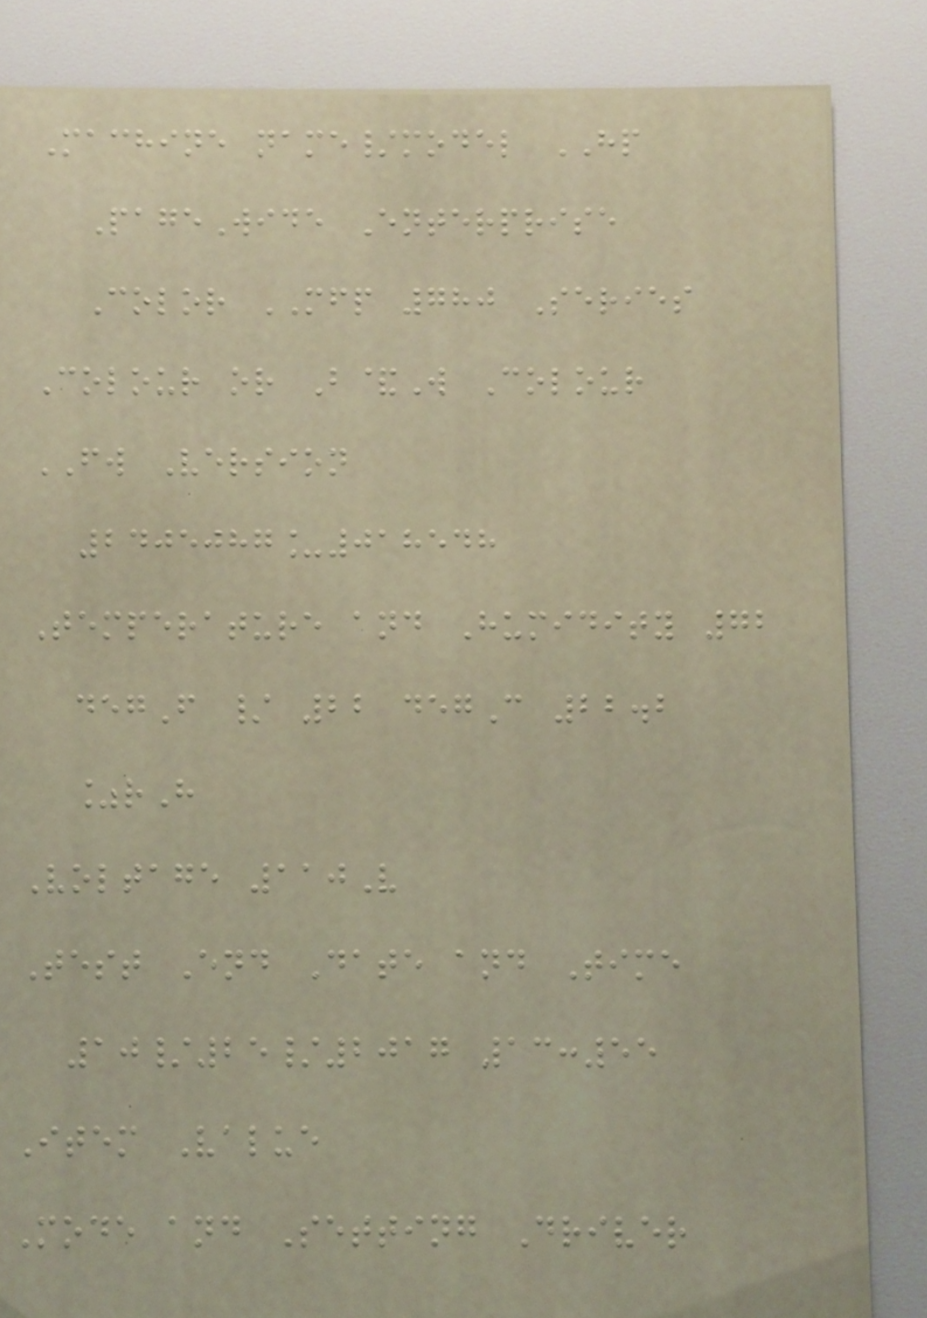Machine name/model HP
PageWide Enterprise
Color MFP 780 Series
Colour or B&W Colour
FW Version
2405087_018548
Temperature and Humidity 72
degF / 22 degC 22.2
%rH
Voltage 110V
Test End Date and Time
10/25/2017 13:55
Item Value
Mode and Setting Driver
